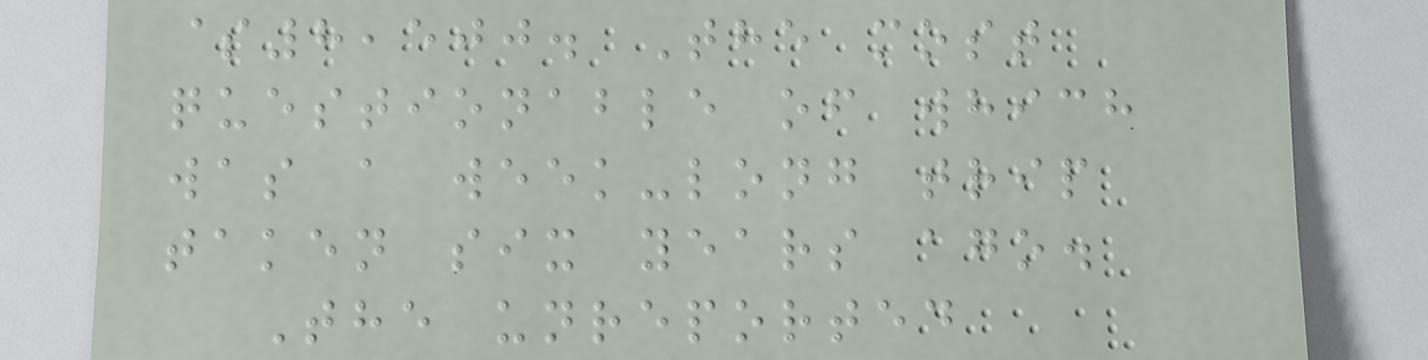$8,500. The most
questionable of which
was a week-long trip
taken six years ago.
The unreported
